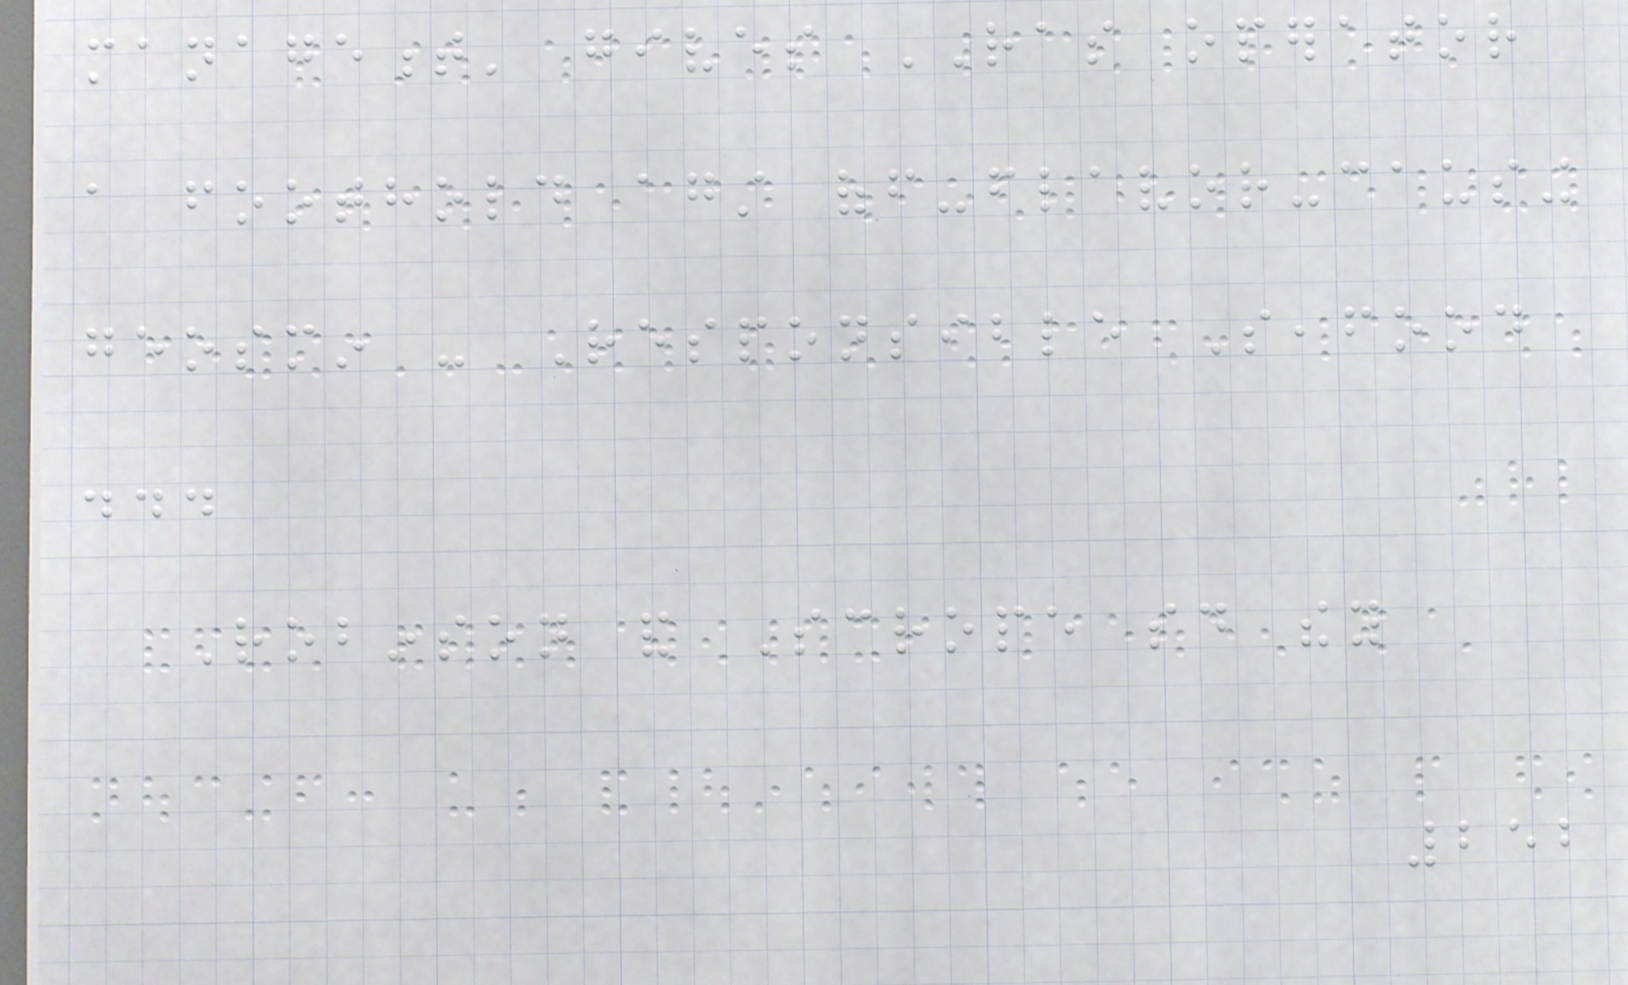management' gives RAS operator
a foothold against off-flavor-causing
geosmin - Responsible Seafood
...
Robinson and Scrope said they
252
